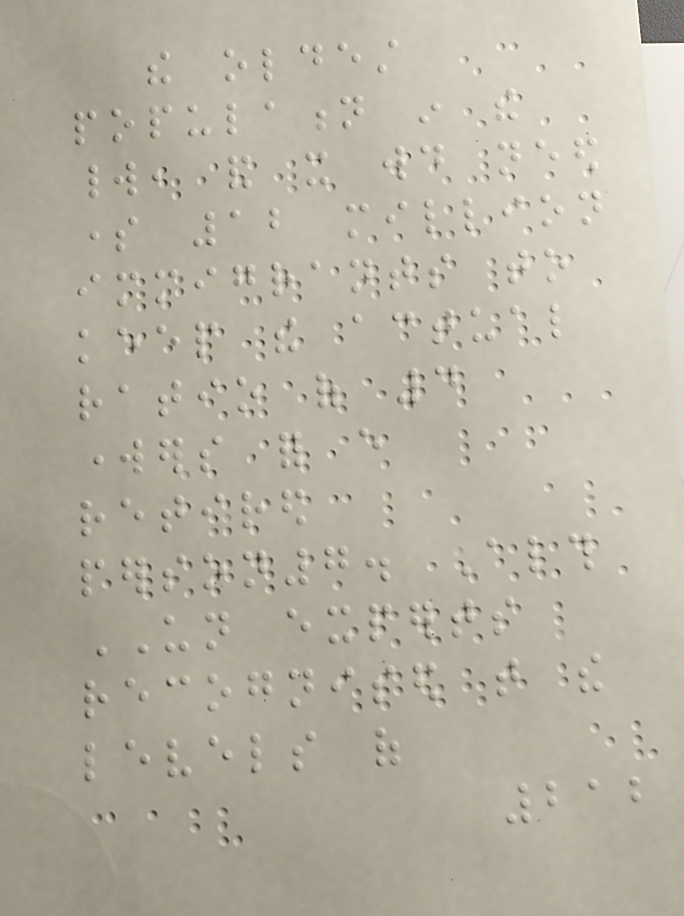the oldest
population in the
world, and it would need
some 12 million
immigrants to
keep the actual
ratio of 4
workers for every
retired
person7. Although
UN experts
recognised that the
levels of
212
